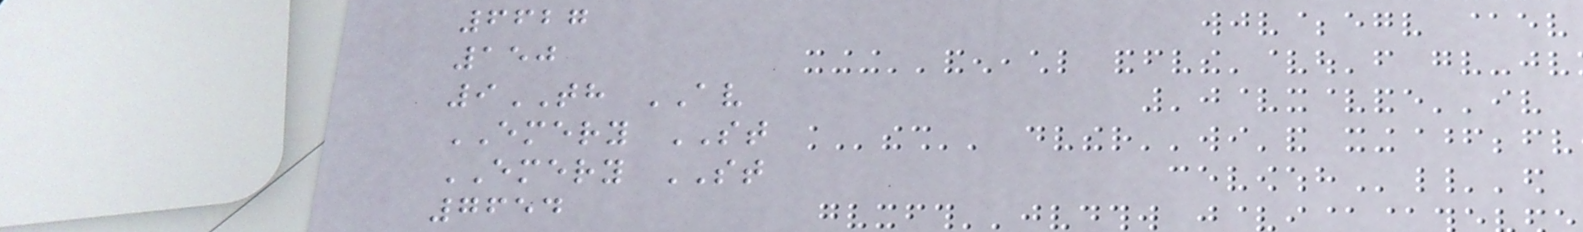6627
150
9TH AV
EMERY ST
EMERY ST
7654
